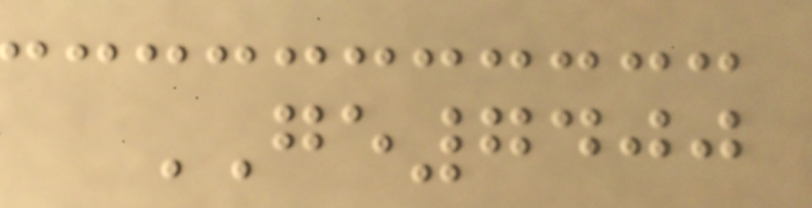GE7400
